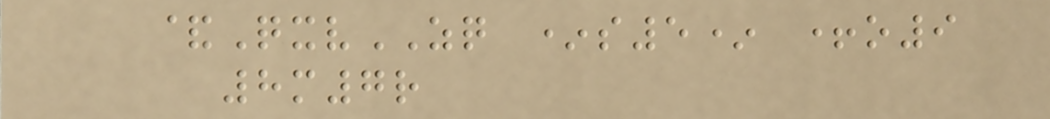&QxvZQ *s5* +o9
8m7r
